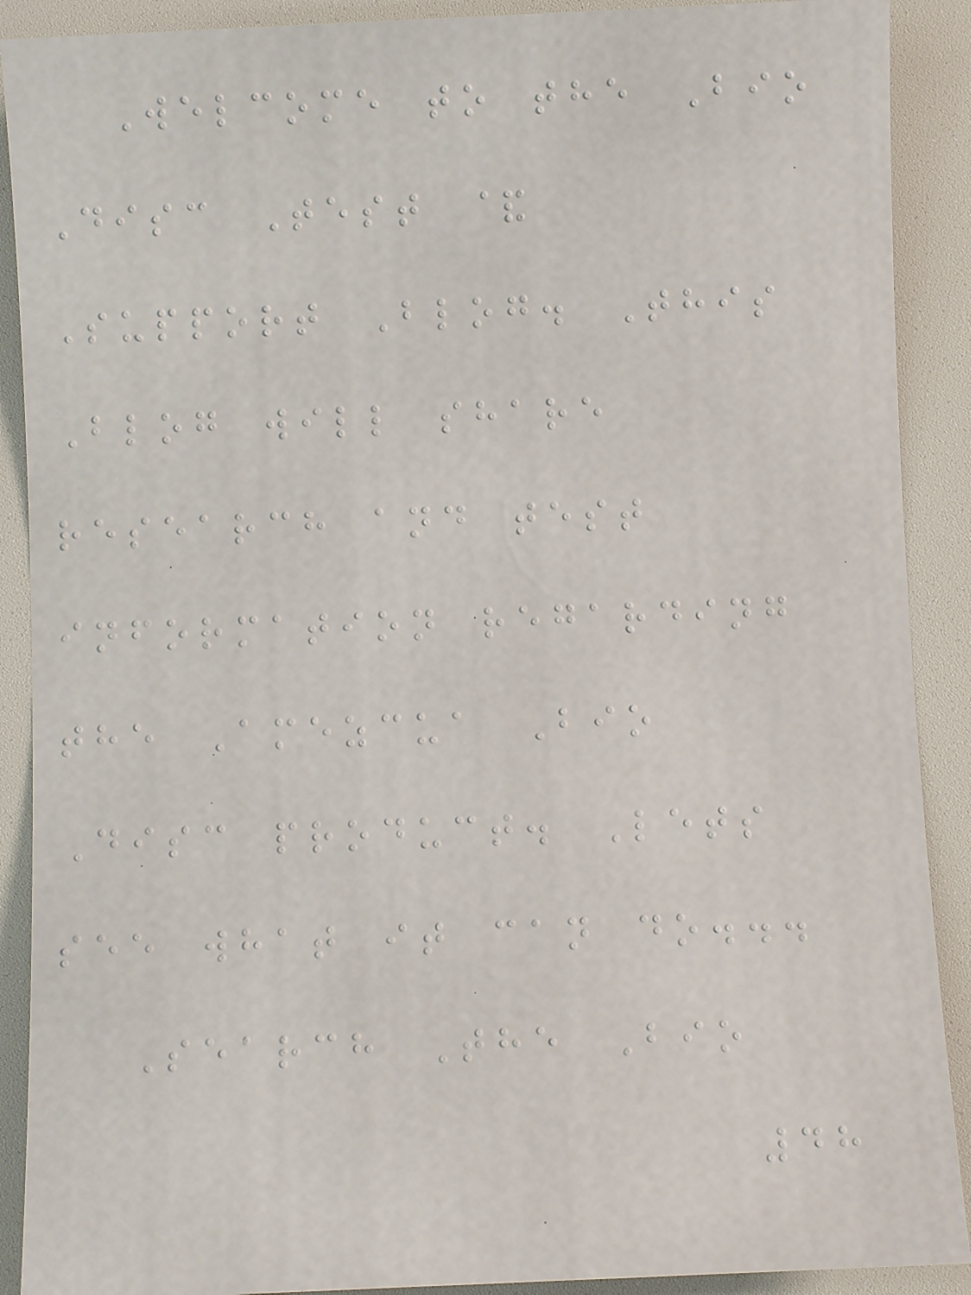Welcome to the Bio
Disc Test &
Support Blog. This
Blog will share
research and test
information regarding
the Amezcua Bio
Disc product. Lets
see what it can do...
Search The Bio
48
